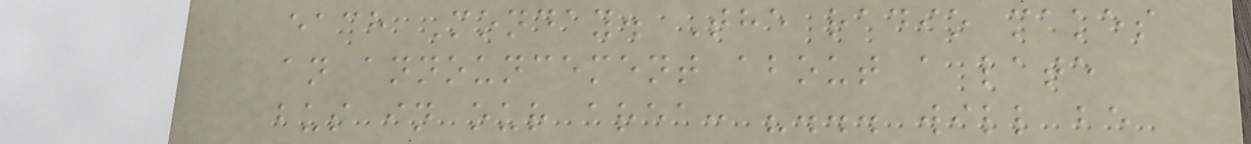each Monday. The radio makes
an announcement about a late
bus in our area: "... will be
